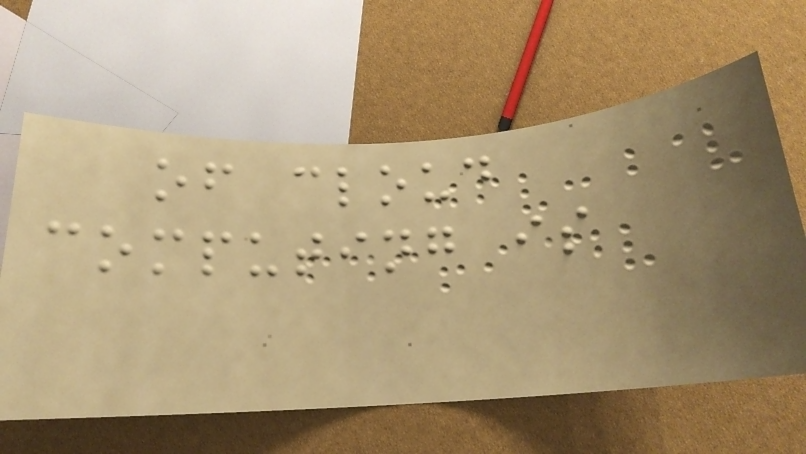of cloud
computing is
